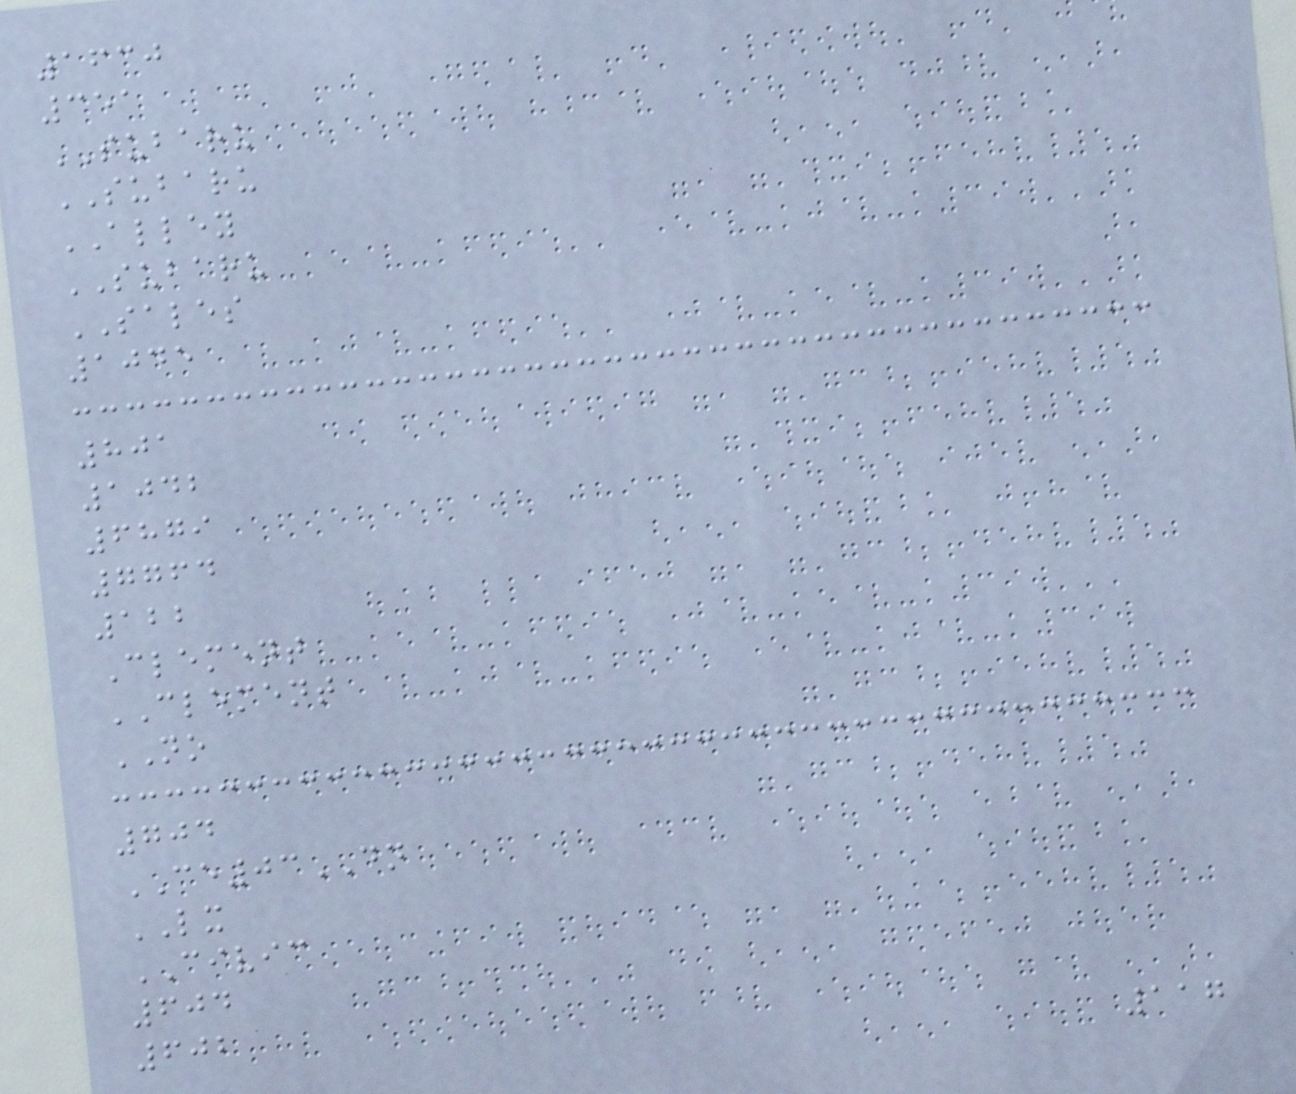1630
351
SUBARU
SUBARU
ALLEY
SUBARU
SALES
1045
801
1042
6879
7764
122
Clement
CLEMENT
NO
704
CE03DN
LX
CIVIC
604
602
117
